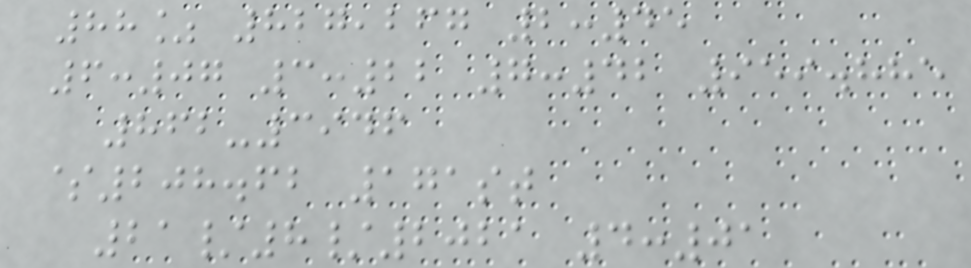88% 827,267 2:45
6:07 3:22 7:42 959.885
862-3946
$208.62 171st
21/8/2021 4:01
